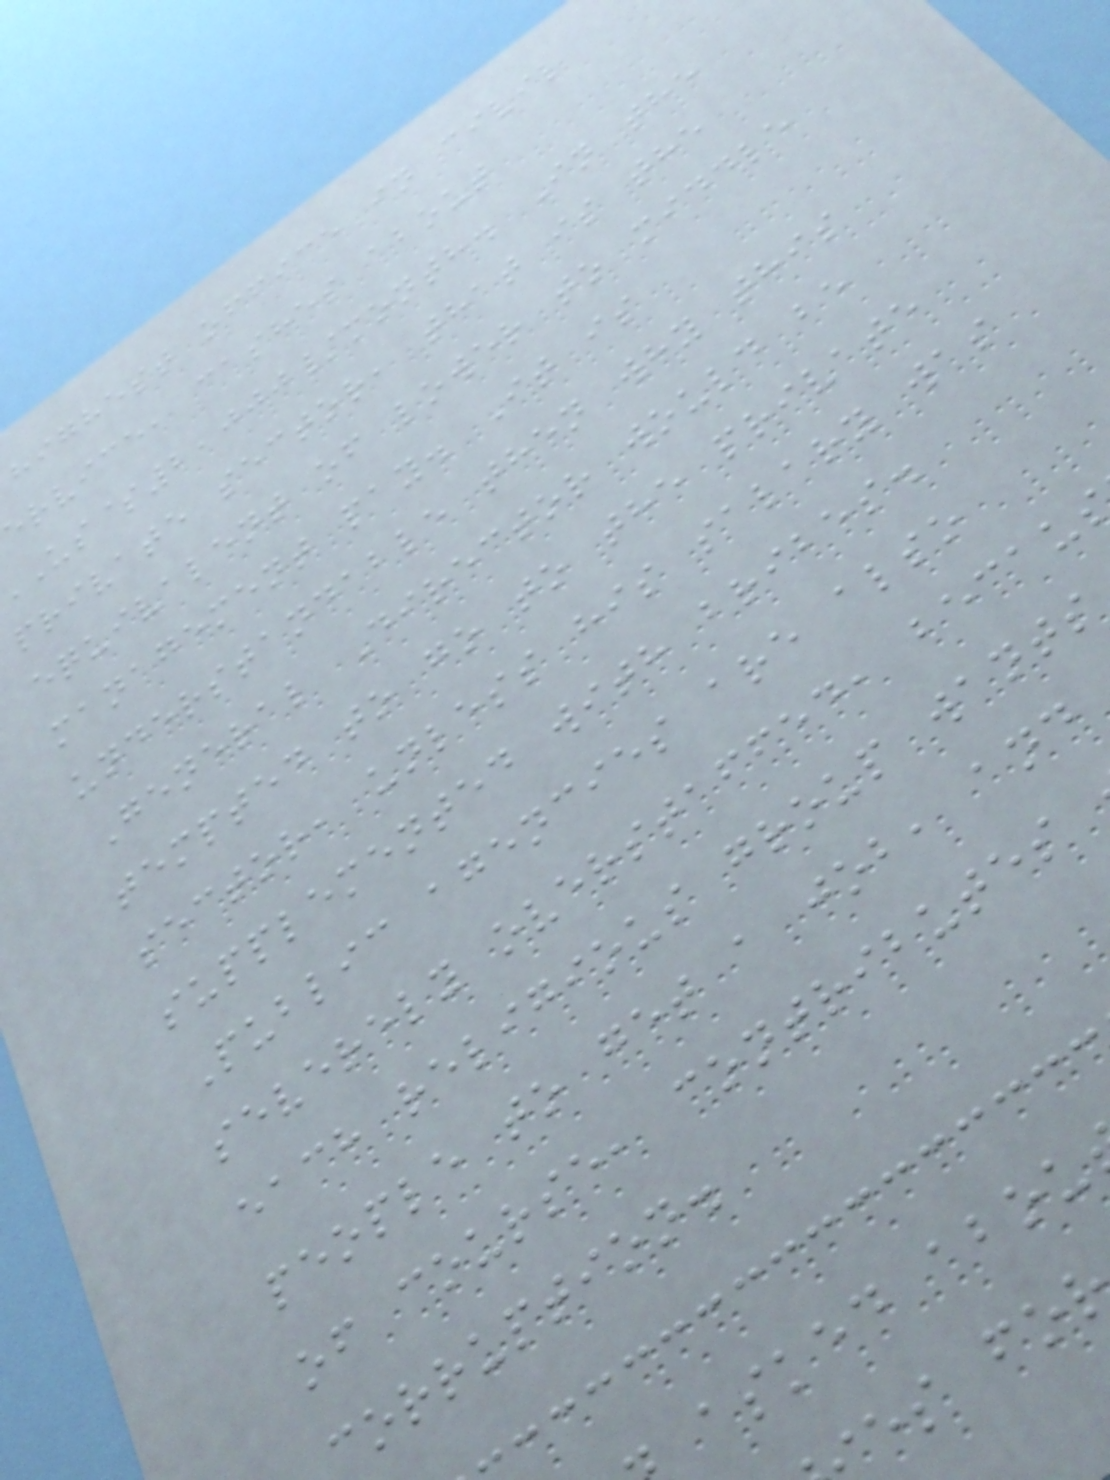highest office in civil
ervice, cashes about
us$2,000/month. In the
private sector, that is the
equivalent of lower to middle
management pay. It is
understandable then why this
General Director would be
tempted to go to the private
sector, unless his salary was
supplemented with bribes.
Public agencies are also
severely overstaffed, becau
each religious group wants
people to get a job, and
of course, contributes
corruption.
asked abou
